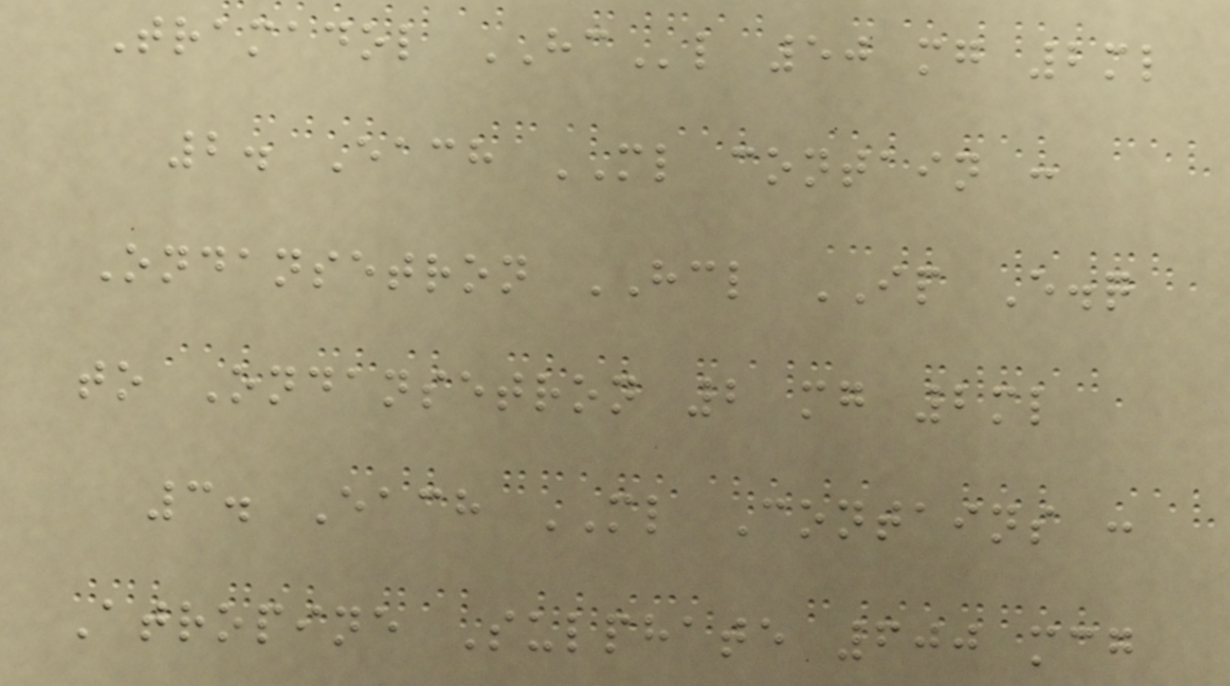Tramadol HCl 50 mg 2ml
2. Each ML contain :
Ondansetron HCL IP E.q
to Ondansetron 2 mg 2ml
3. Each ML Contains :
Atropine Sulphate 600 mcg
